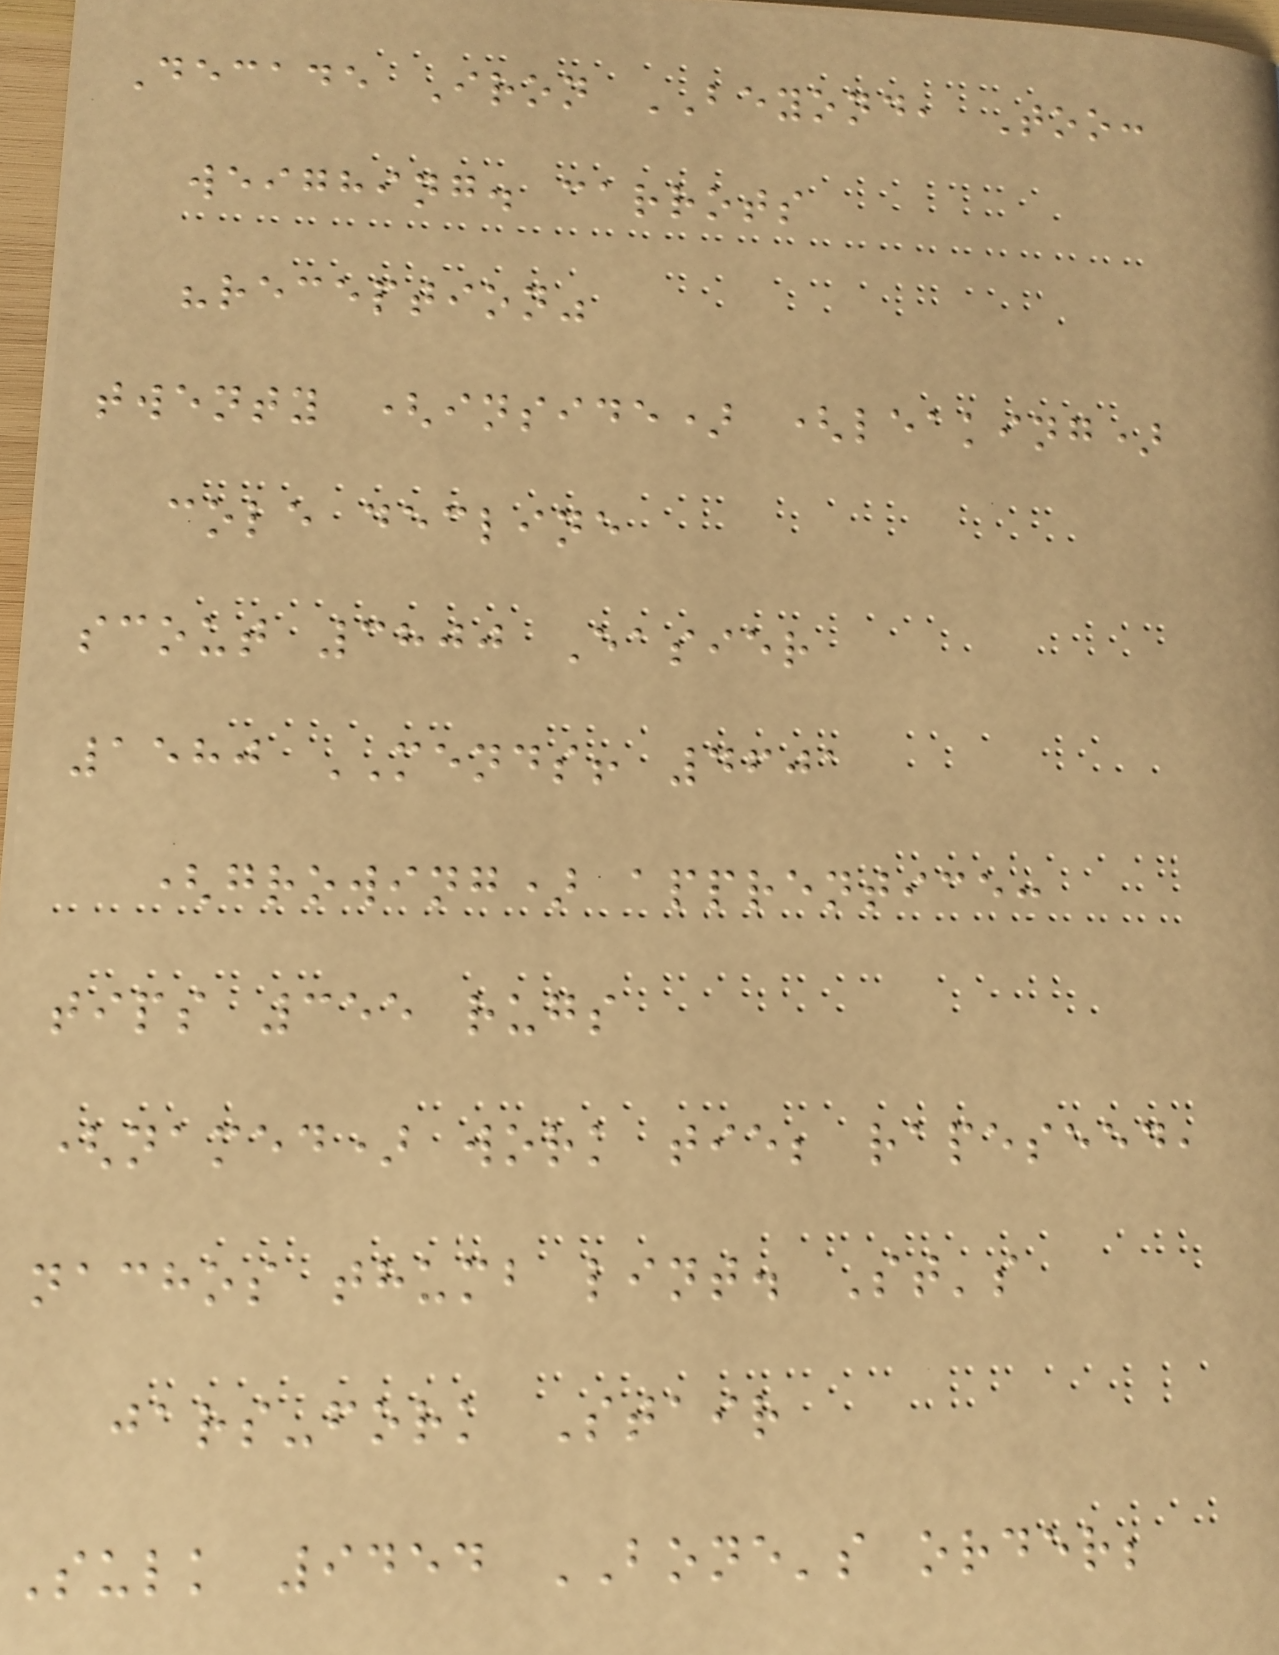Decade Iron BEYOND, Too:
weighing. carrots
"reception"
twenty (inside) (leaking)
cole decline
scout 3800 Easier
1580 MENDS! 4601
(growing) apprentice:
tips 355 rugs
(named) work tie; rapeseed,
nachos thumb lint. St's
jars-fork Stair
Sulk 9454 BONE's order;
